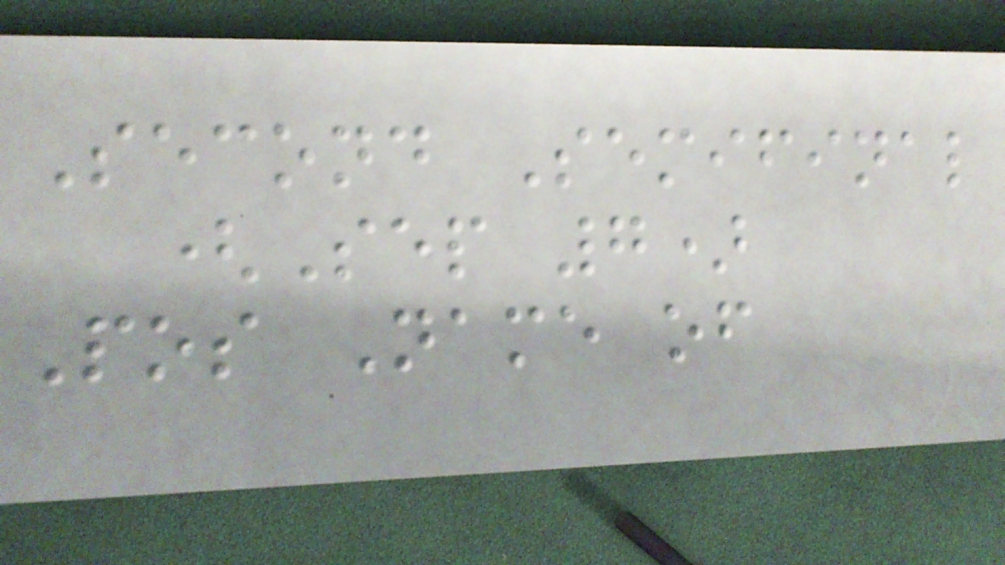Second Semifinal
(Sep 7)
Pos Name of
